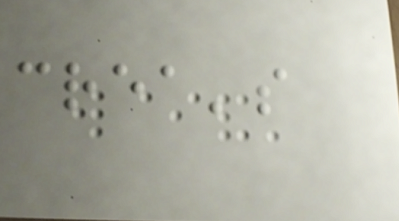crea's
